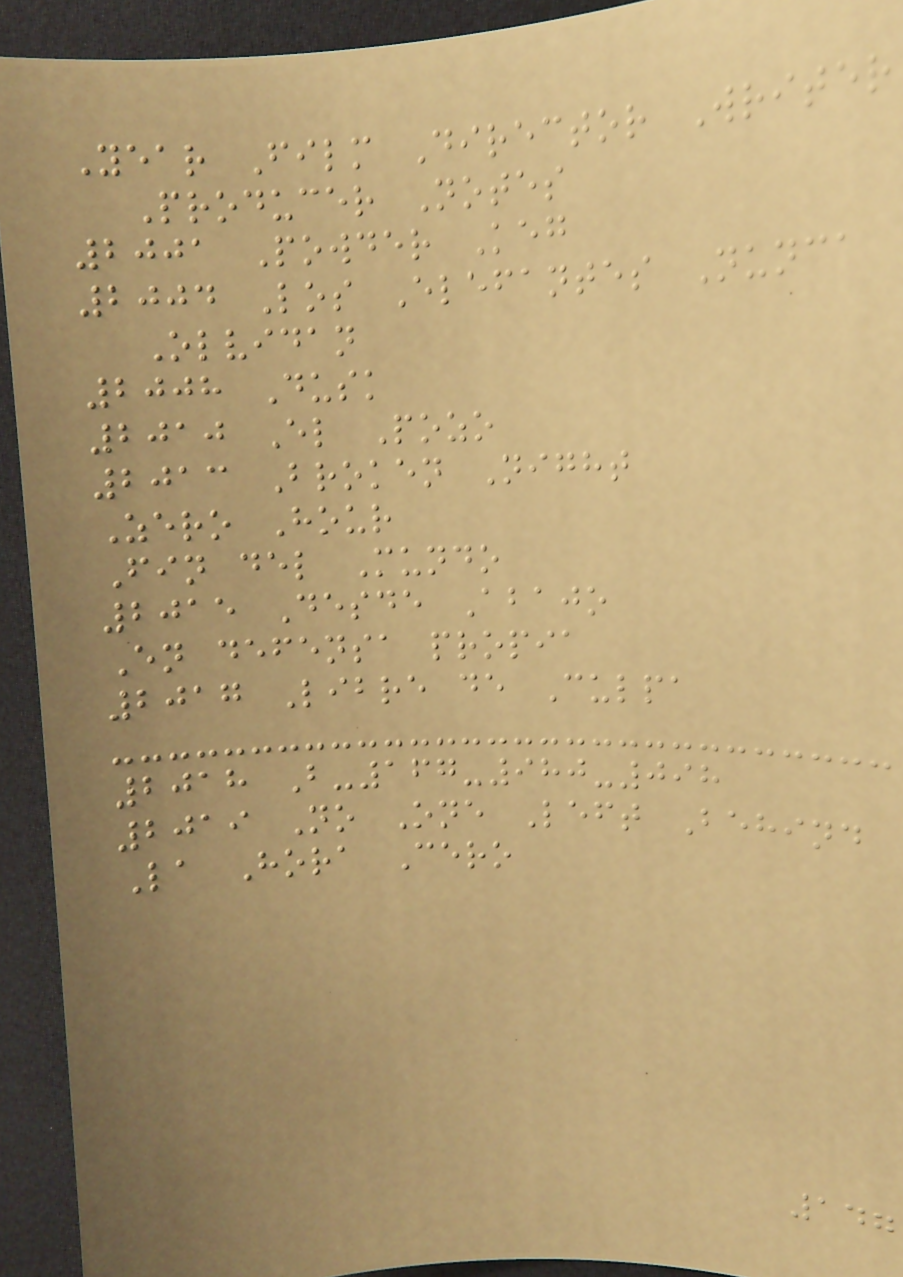Year Film Director Writer
Producer Notes
2001 Powder Keg
2004 Los Elefantes Nunca
Olvidan
2008 Dusk
2010 El Pozo
2013 Broken Night
Zero Hour
Fin del Mundo
2015 Desde Abajo
En defensa propia
2017 Libre de Culpa
2018 B-167-980-098
2019 No One Left Behind
La Hora Cero
147
